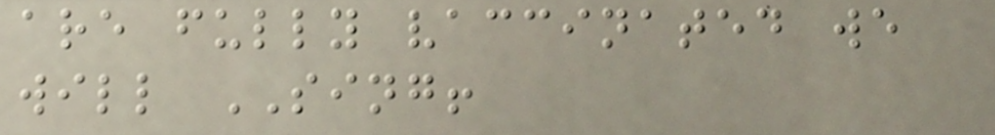are fully vaccinated we
will SING!
